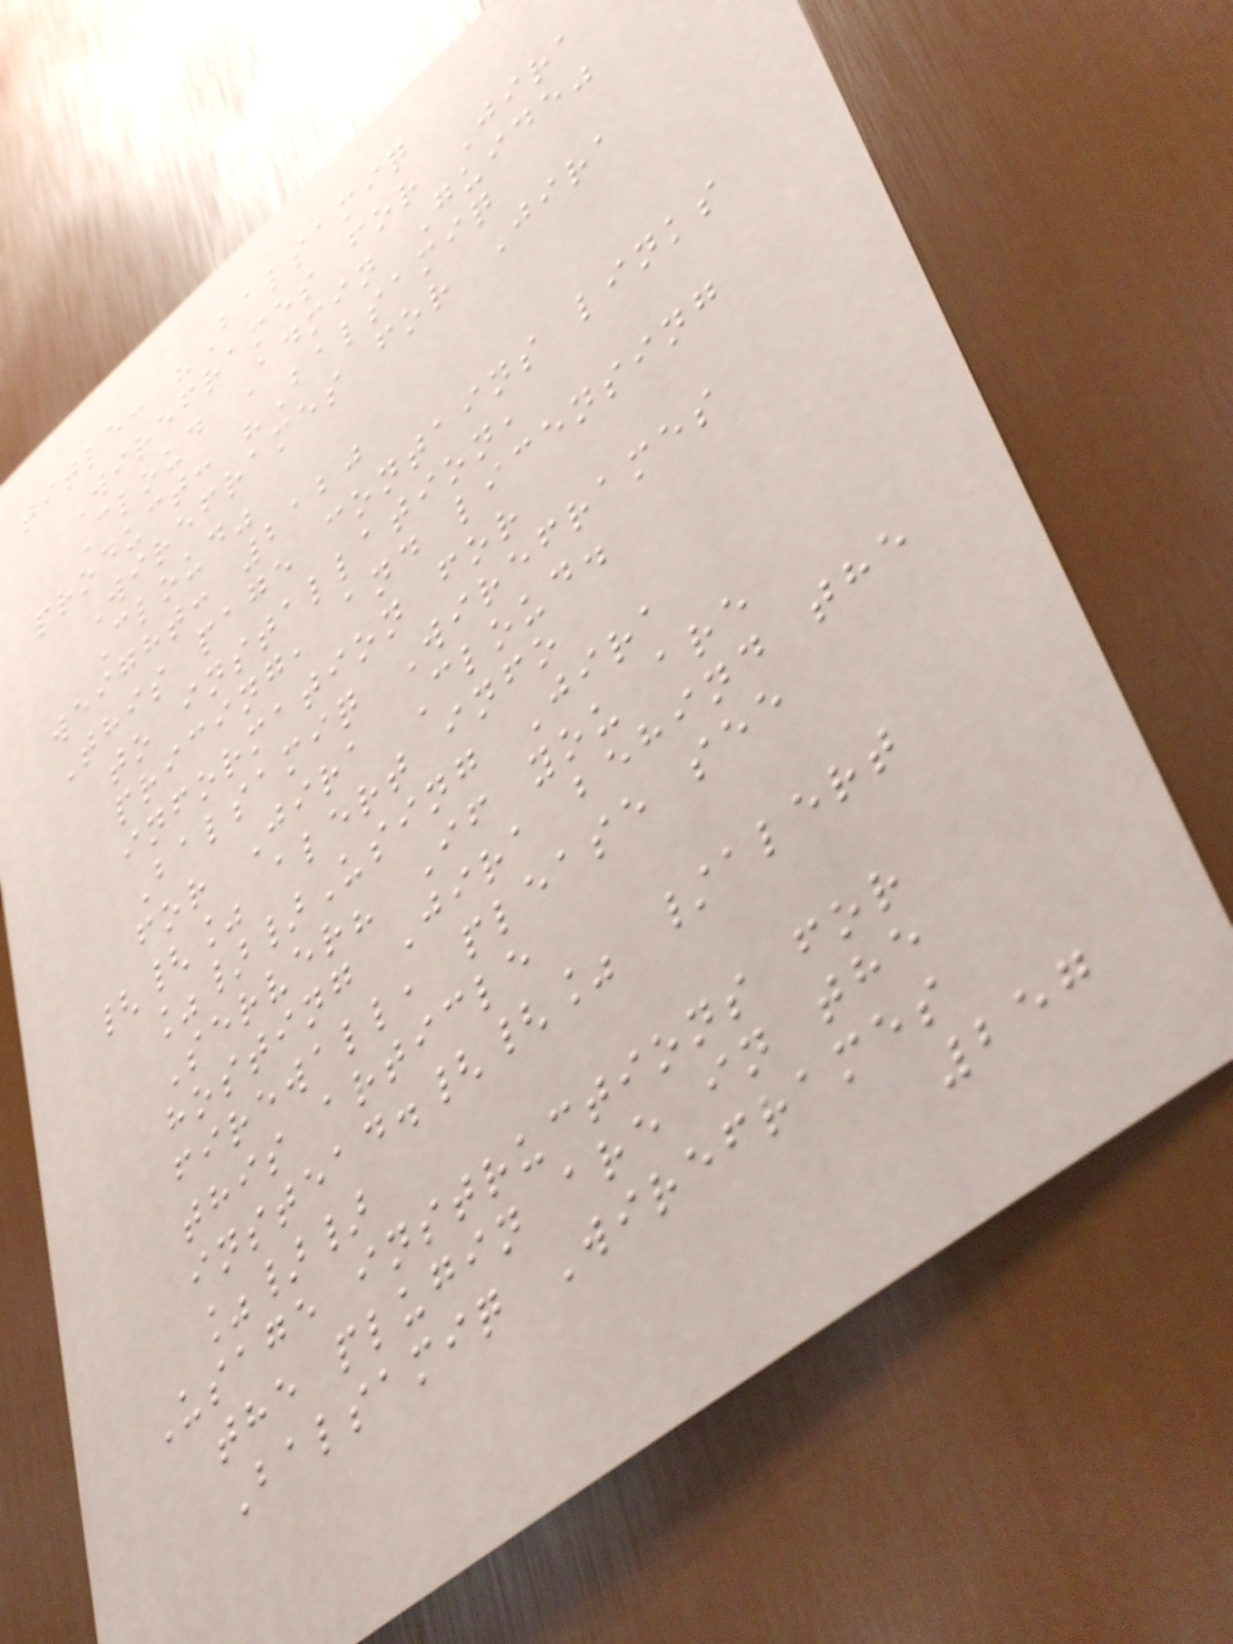title: "Balsamiq
Wireframes for Jira
Cloud Admin Guide"
product: "Balsamiq
Wireframes for Jira
Cloud"
weight: 2120
This page contains links
to installation,
pricing, and licensing
information for
Balsamiq Wireframes
for Jira Cloud.
{{% alert info
%}}Using Jira
Server? If you are
hosting Jira behind the
firewall, please see
this article
instead.{{% /alert
%}}
Usage instructions for
the plugin are in the
Balsamiq Wireframes
257
